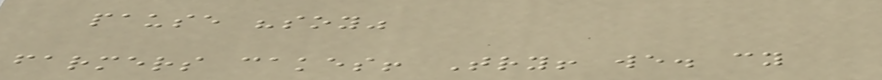pause "soy"
farmers cakes! Try! we. cy
